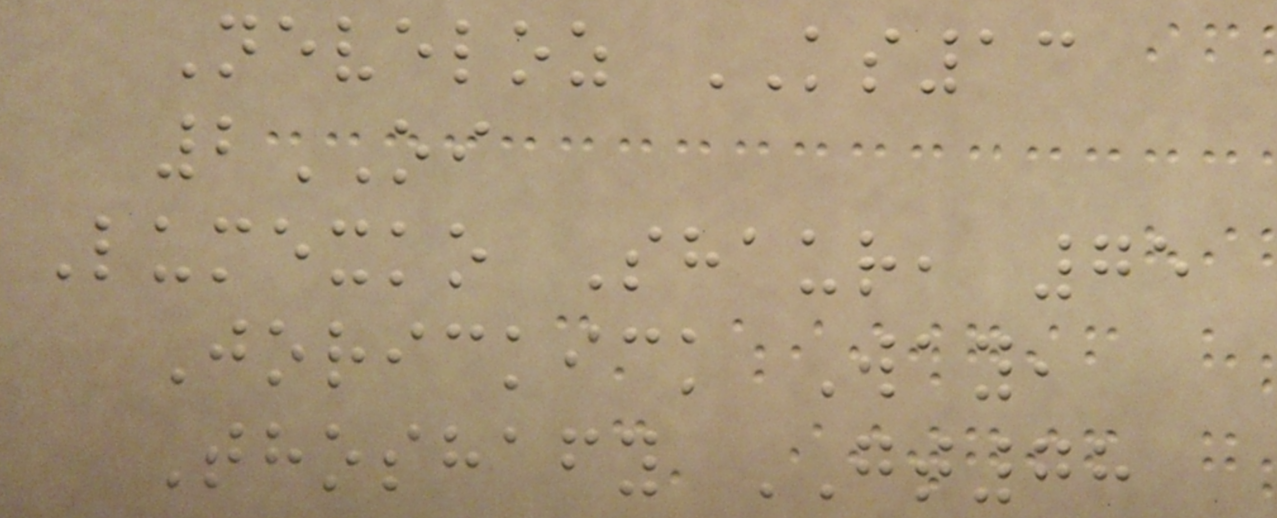Neveloz KS13
2OI
Lumexko Shaur, 75
Jorickick Way,
Thoshafy GT78
